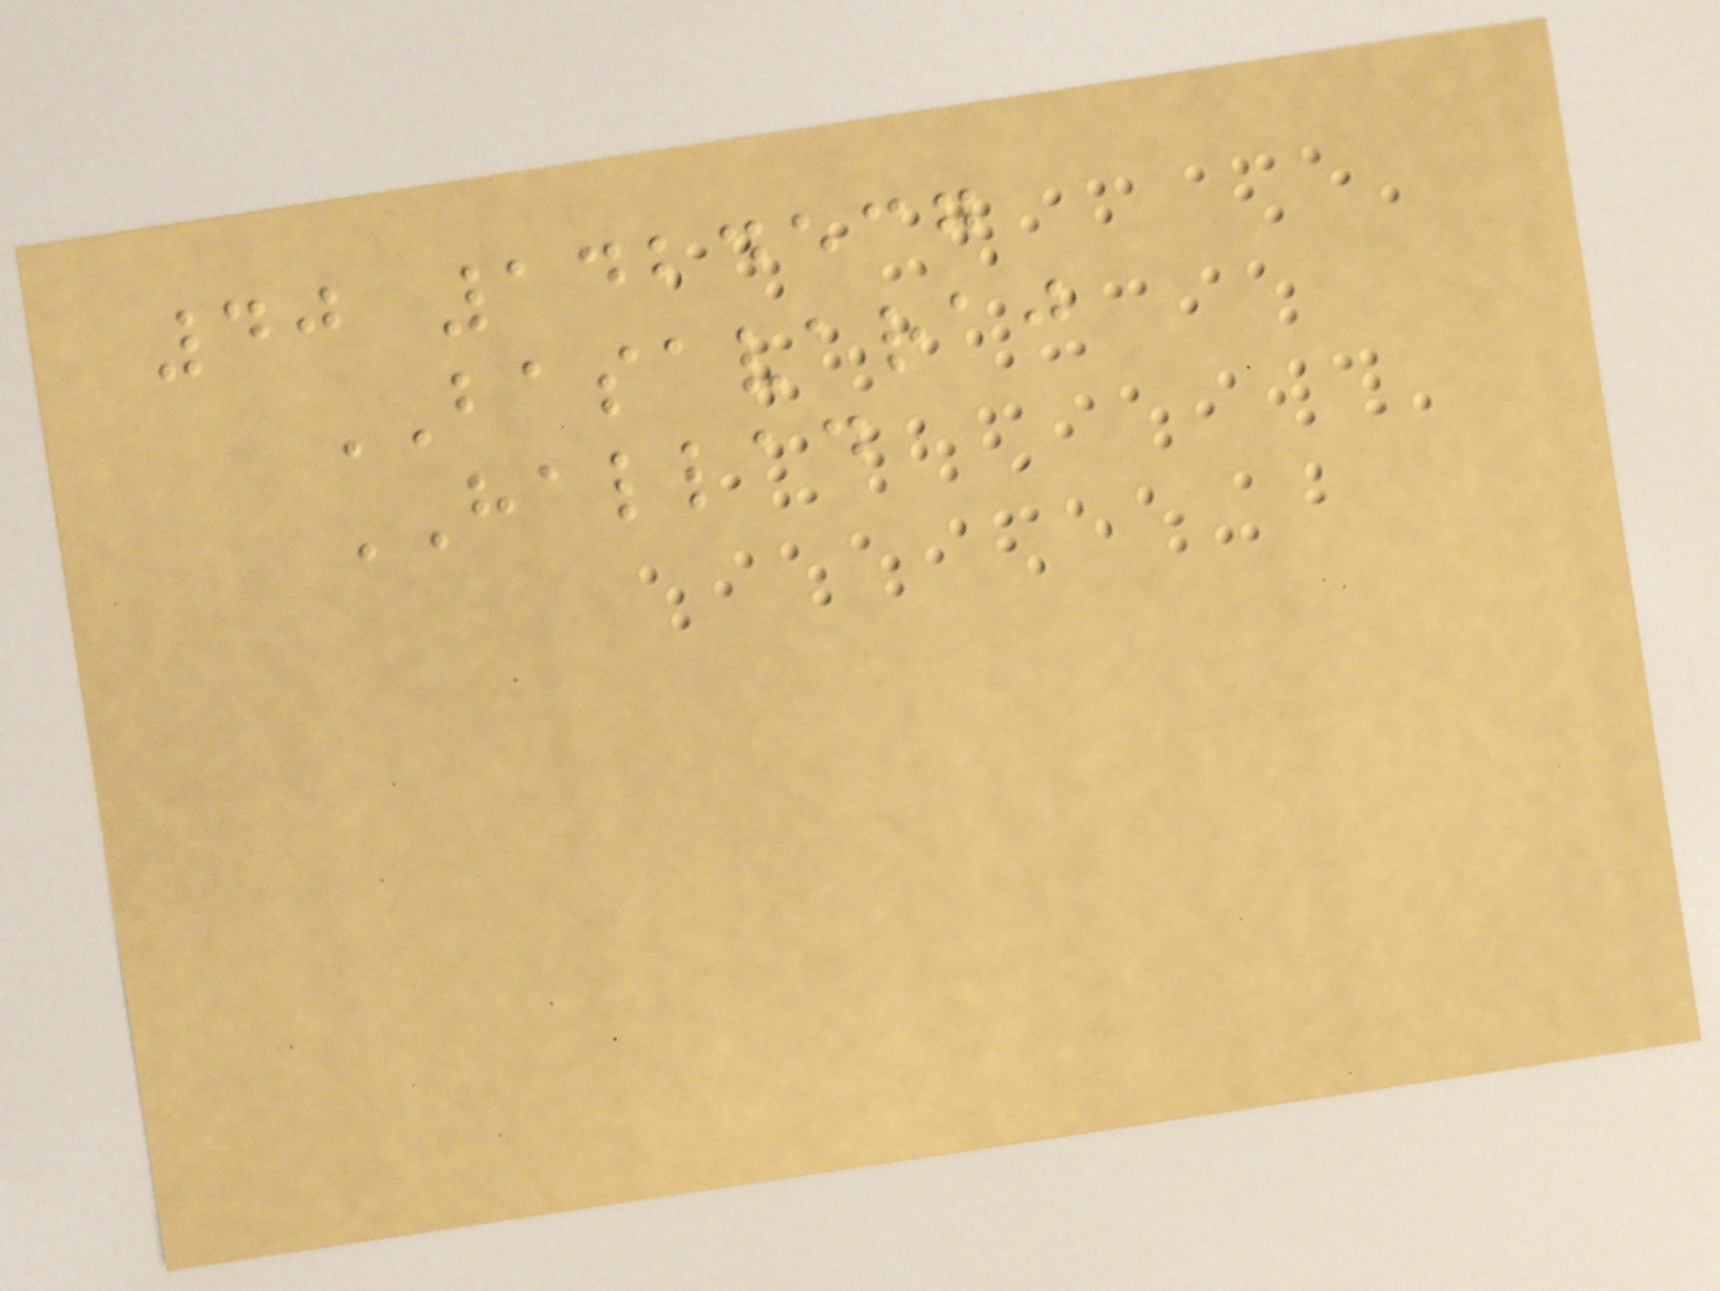40 1424537
BASAVARAJ
HALLAD
